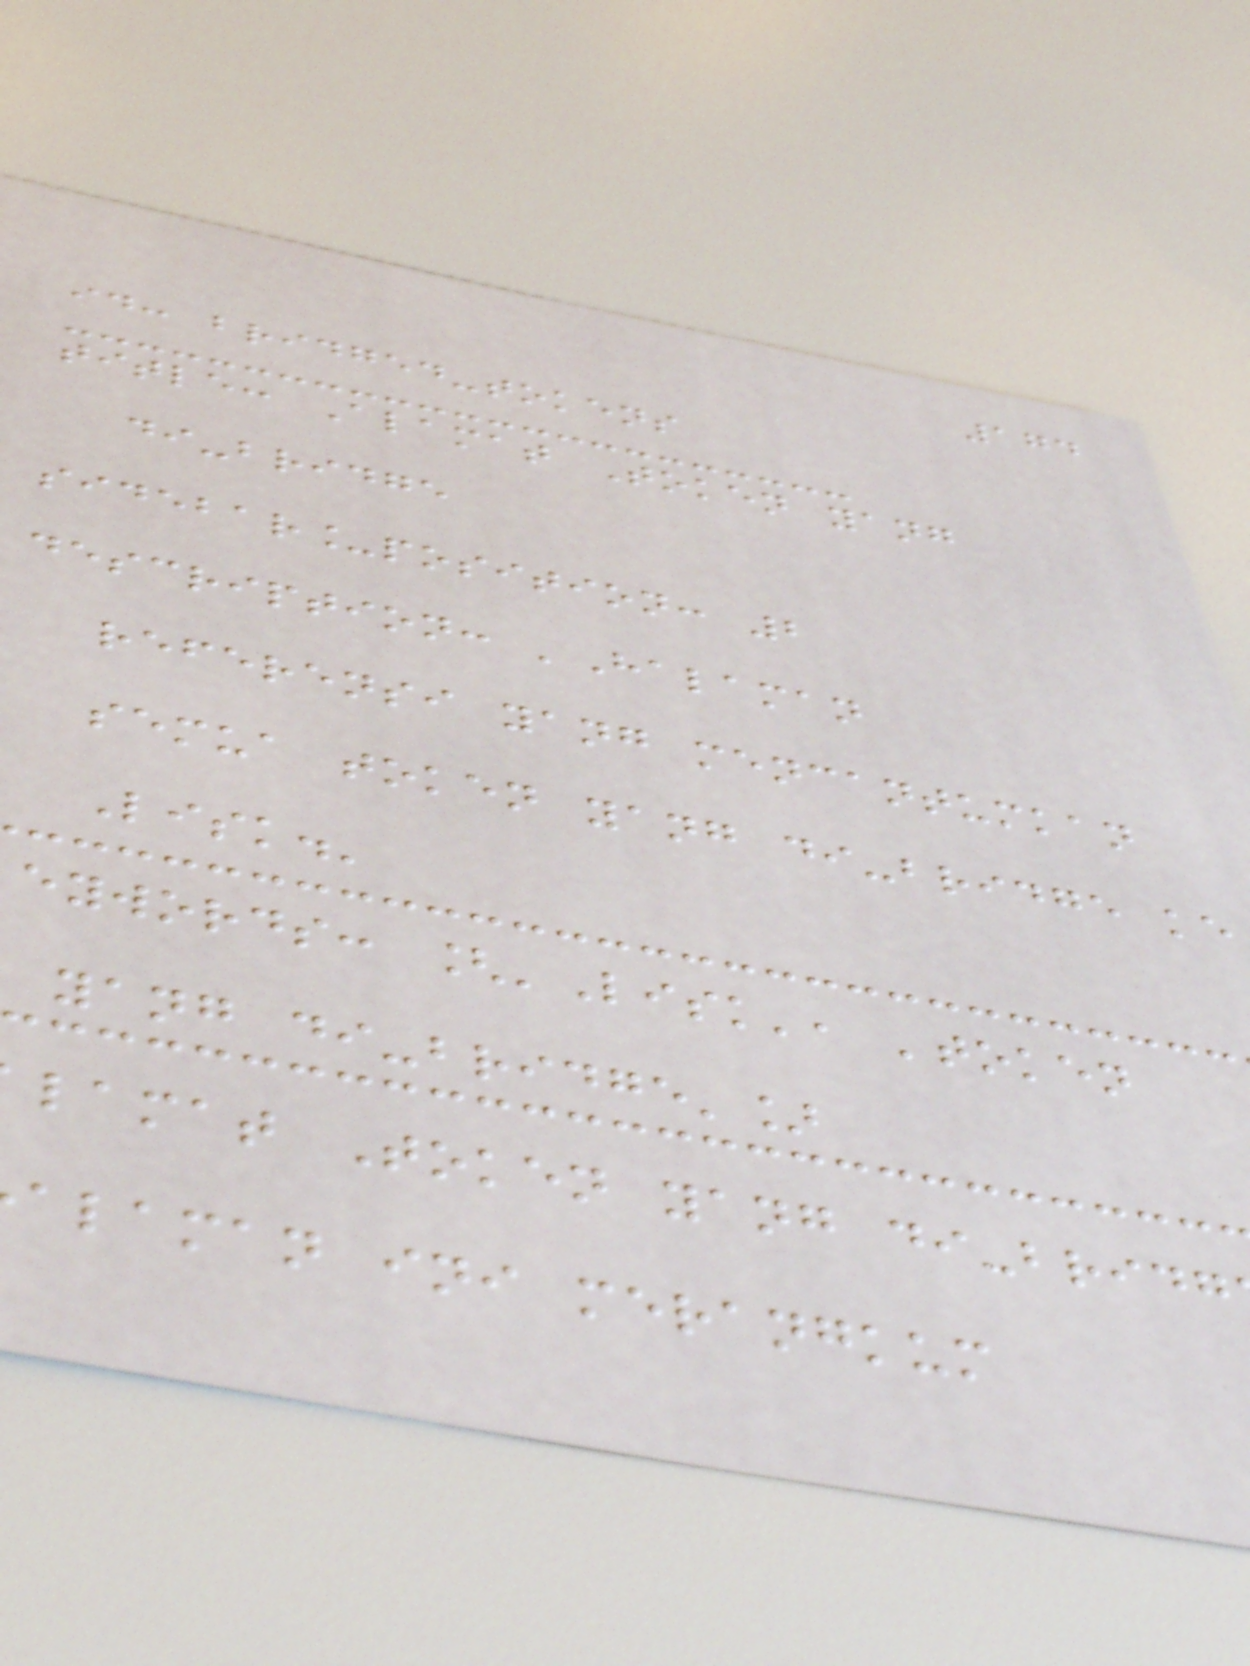174
id: bridged-tokens
title: Alamat Token yang
di-bridge
sidebar_position: 2
description: 'Halaman
referensi yang mencantumkan
semua token yang di-bridge ke
Lisk.'
eywords: ['Lisk', 'token
yang di-bridge']
lamat Token yang di-bridg
alaman ini merangkum
